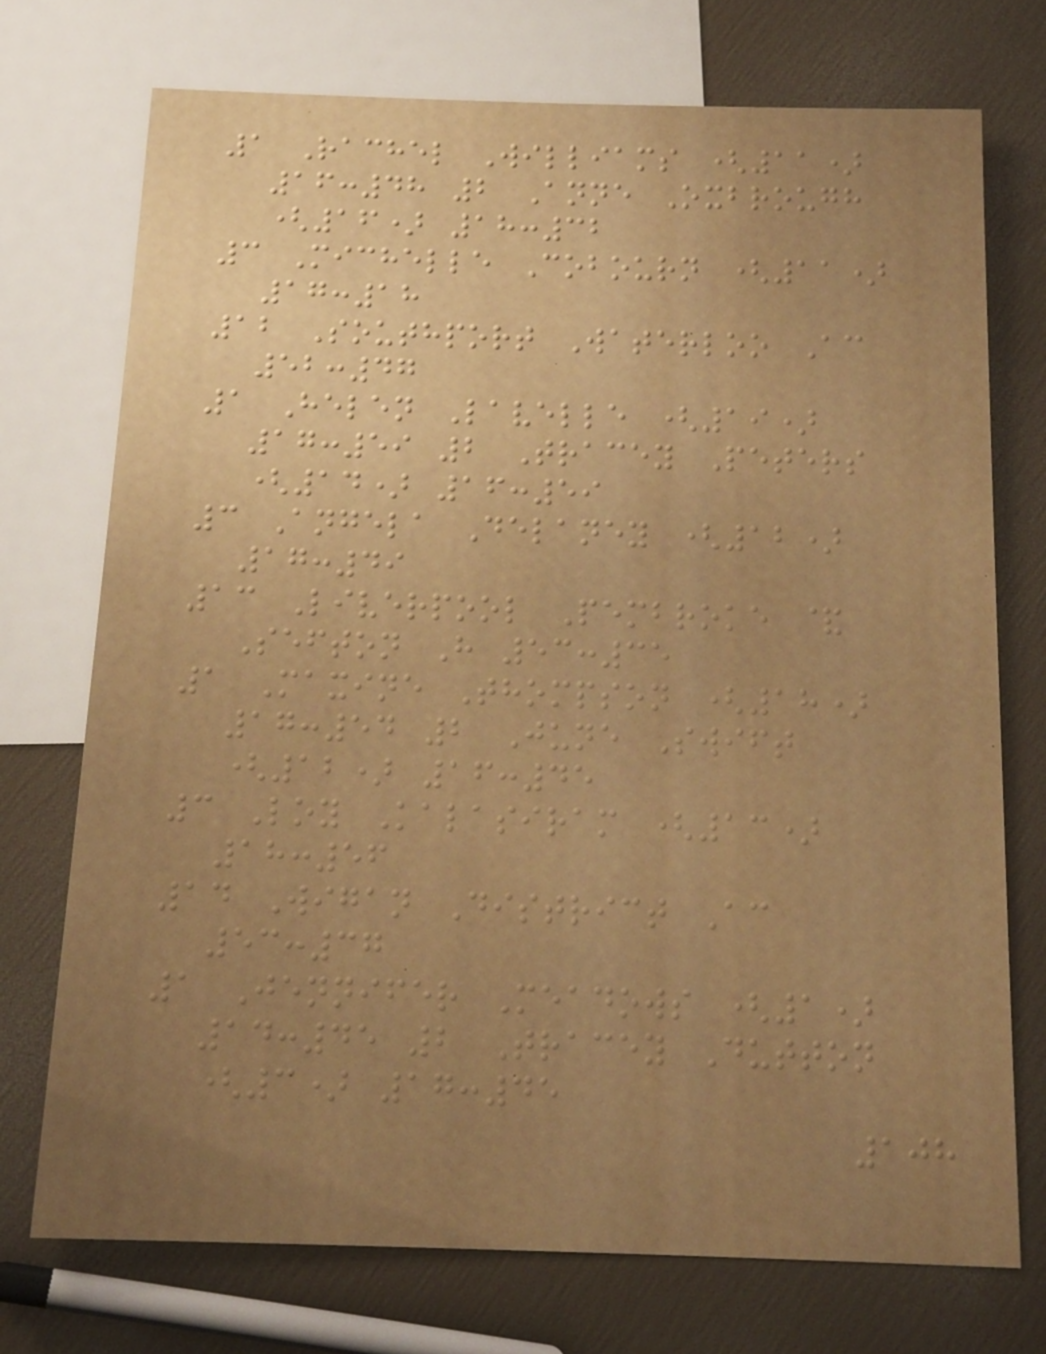1 Rachel Williams (11)
16:48 2 Anne Oxbrough
(16) 18:32
3 Michelle Cobourn (11)
17:18
12 Southport Waterloo Ac
52:47
1 Helen Lavelle (19)
17:59 2 Tracey Peters
(14) 16:59
3 Angela Delaney (12)
17:49
13 Liverpool Pembroke &
Sefton H 53:35
1 Maxine Thompson (18)
17:54 2 June Swift
(12) 16:45
3 Loy Kalasiram (13)
18:56
14 Wigan District Ac
53:37
1 Jennifer Meadows (1)
14:45 2 Tracey Dutton
(3) 17:45
108
